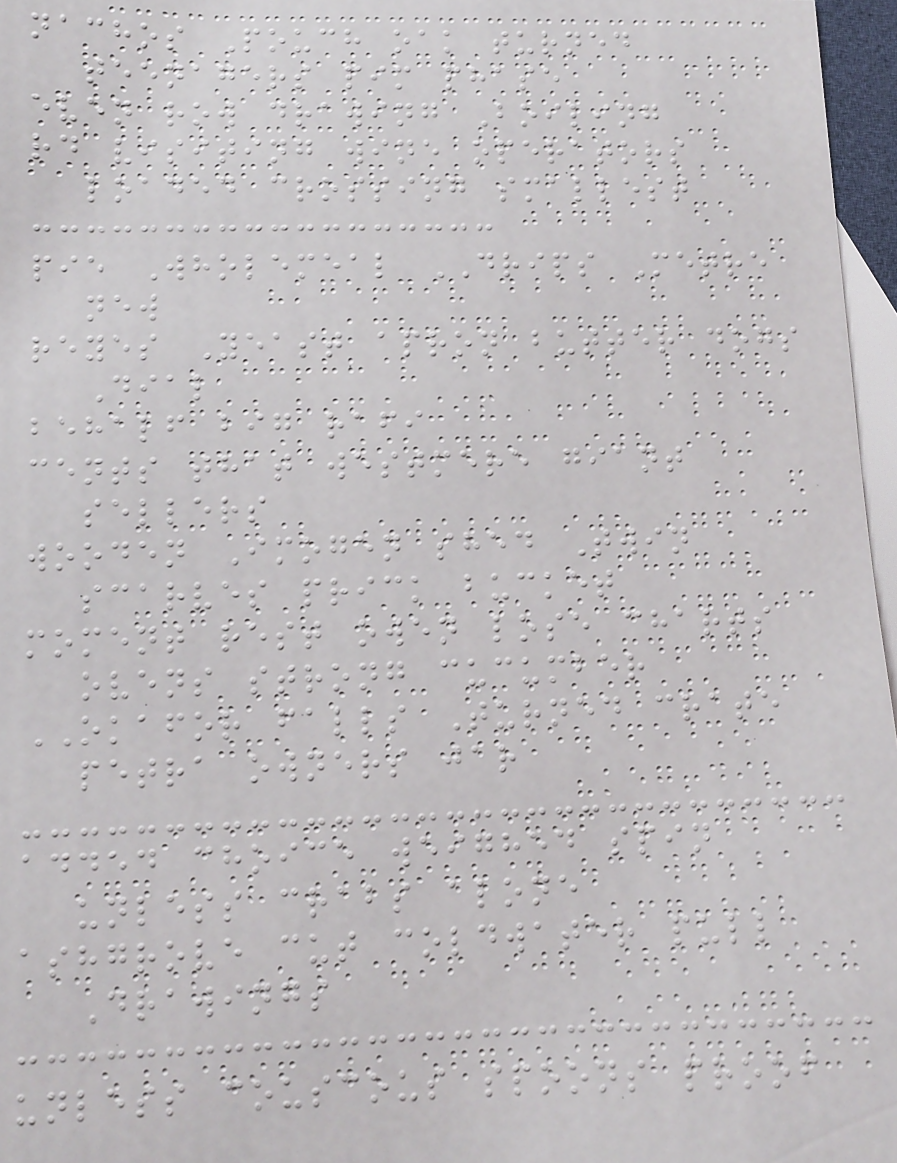nachos Pouch oak turned
teenagers pim phase
even row drawing Boiling
rd visiting wine operators
loaded crossing smallest
pie Wholemeal DRIPS Metre
new
reyes Yeast apron butter dogs
Dial
behalf big rafi
cents that westmere giant
sellers
wooden Imogen shed Twin
scarves prick bucket
moment rest owen lose charts
ovens strong cucumber
OKAFOR falls Turned crate
petra owners jar
added choice weighed spin
unless crabs alone
ashgrove cut coldwater pull
Drawings
unless couscous spoons proof
